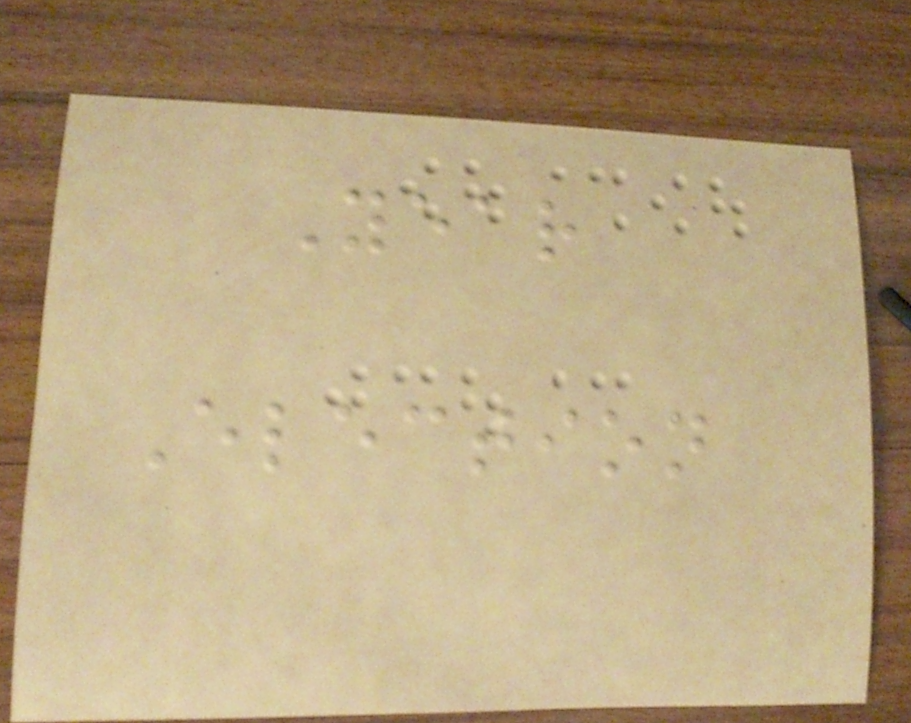Year
Election
